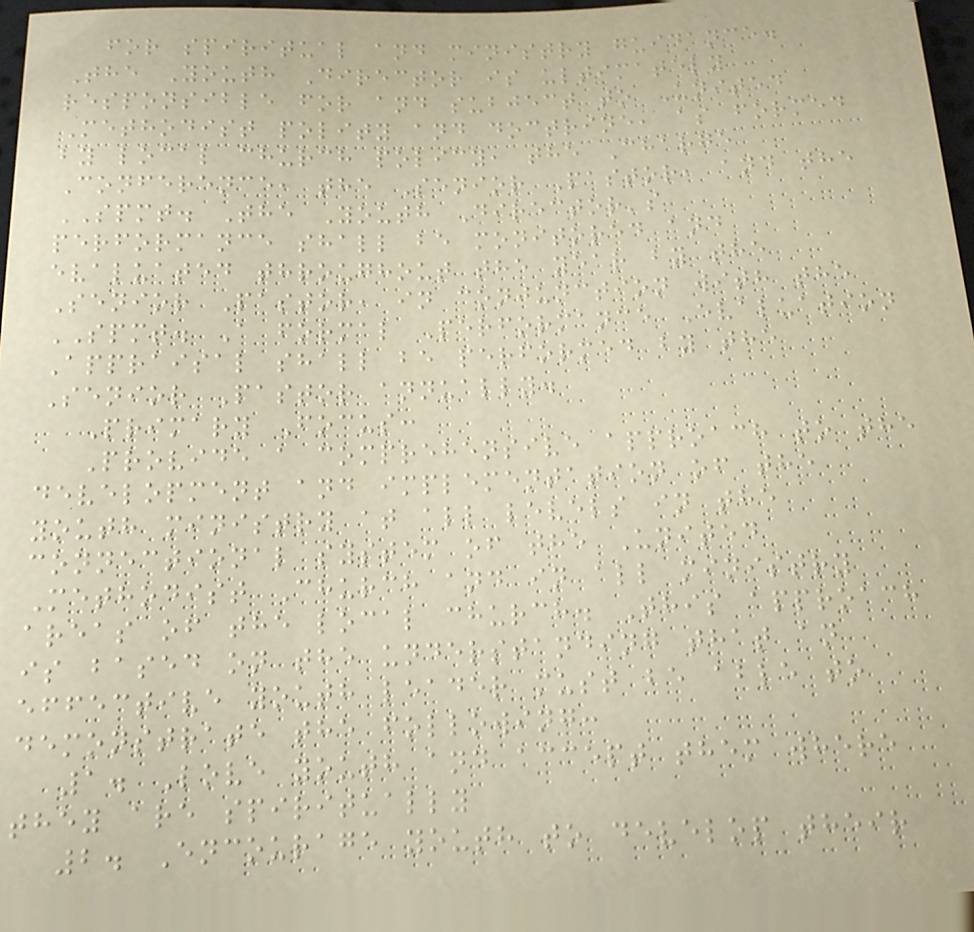for spiritual and ministry guidance.
The Youth Director is ultimately
responsible for and subject to United
Methodist polity and doctrine, as formed
by local church policy, the Charge
Conference, the Senior Pastor, and the
SPMT. The Youth Director's
performance shall be monitored and
evaluated throughout the year by the
Senior Pastor, in conjunction with the
SPMT. A formal Performance Evaluation
Appraisal shall be performed by the
Senior Pastor annually.
Primary Focus:
Provide a comprehensive approach to the
development and implementation of the
youth ministry at all levels in the
connectional system of the United
Methodist Church and in all ministry
areas of the local church. This approach
is based on the understanding that an
effective youth leader must be able to
demonstrate the following:
1. Love youth and accept them where
they are spiritually
2. Encourage youth to develop their
